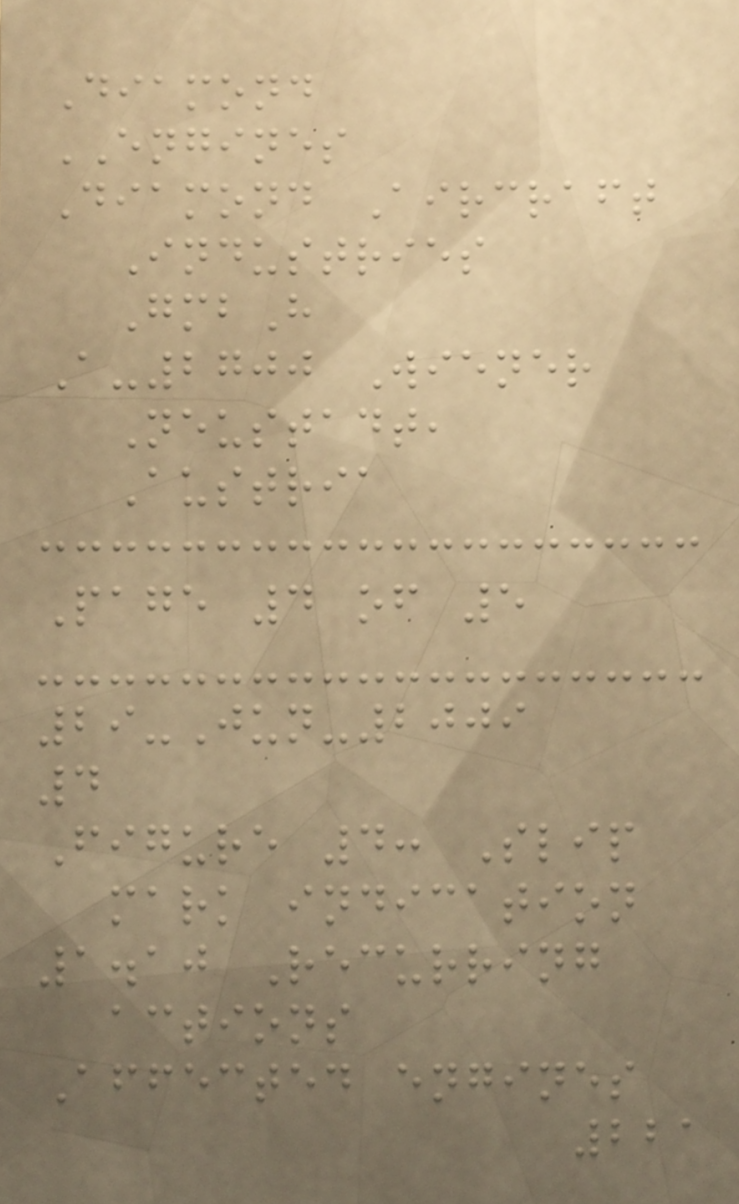Diamond
ENGINES
Diamond Aircraft
Industries
GmbH
A-2700 Wiener
Neustadt,
Austria
Page 4 of 5
29-Jun-2009
4
Figure 4: Slip
mark indication
1.10 Recurring
actions
Affected engines
221
